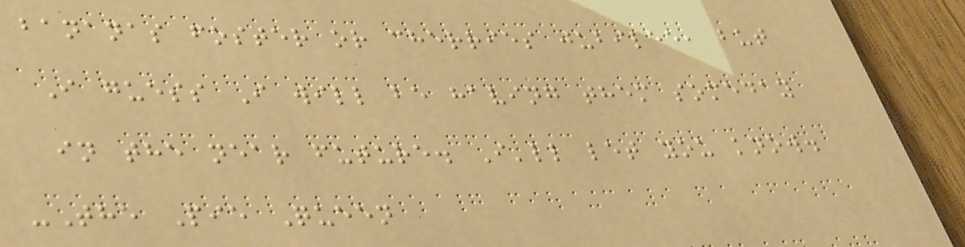bananas foster or cherries jubilee, but
I guess I will be having them someday
in the near future. I'll let you know.
-The Pie Queen
